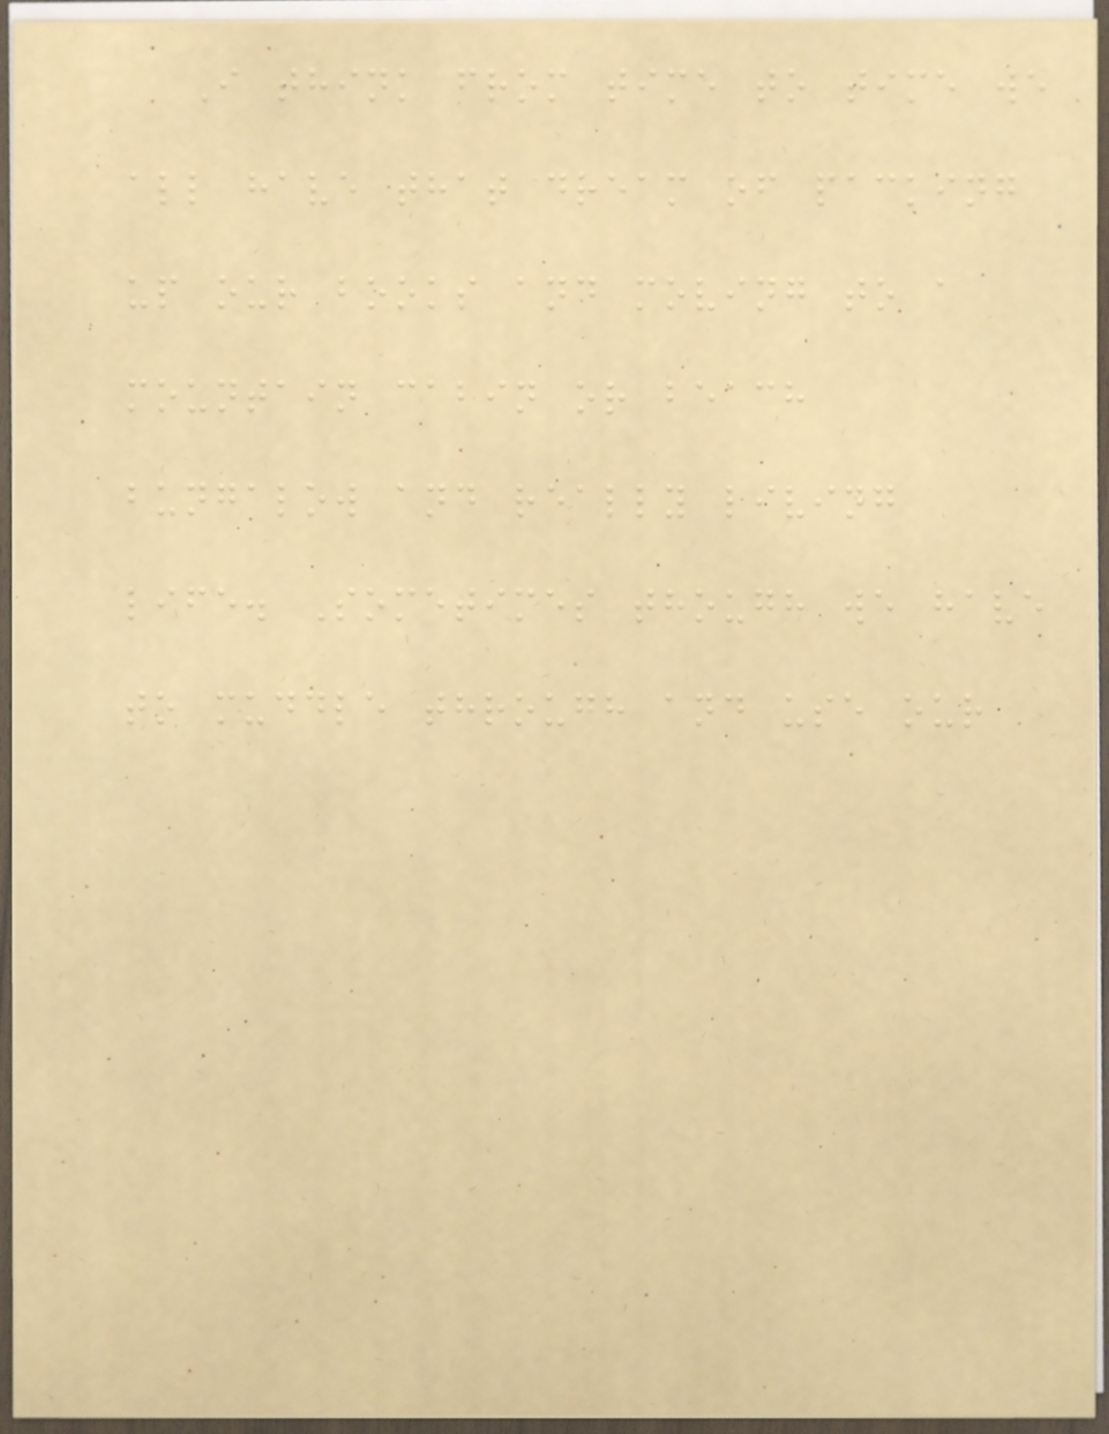I think from time to time we
all have that dream of packing
up our books and moving to a
mountain cabin or beach
bungalow and really living
life. Sometimes though we have
to muddle through and use our
